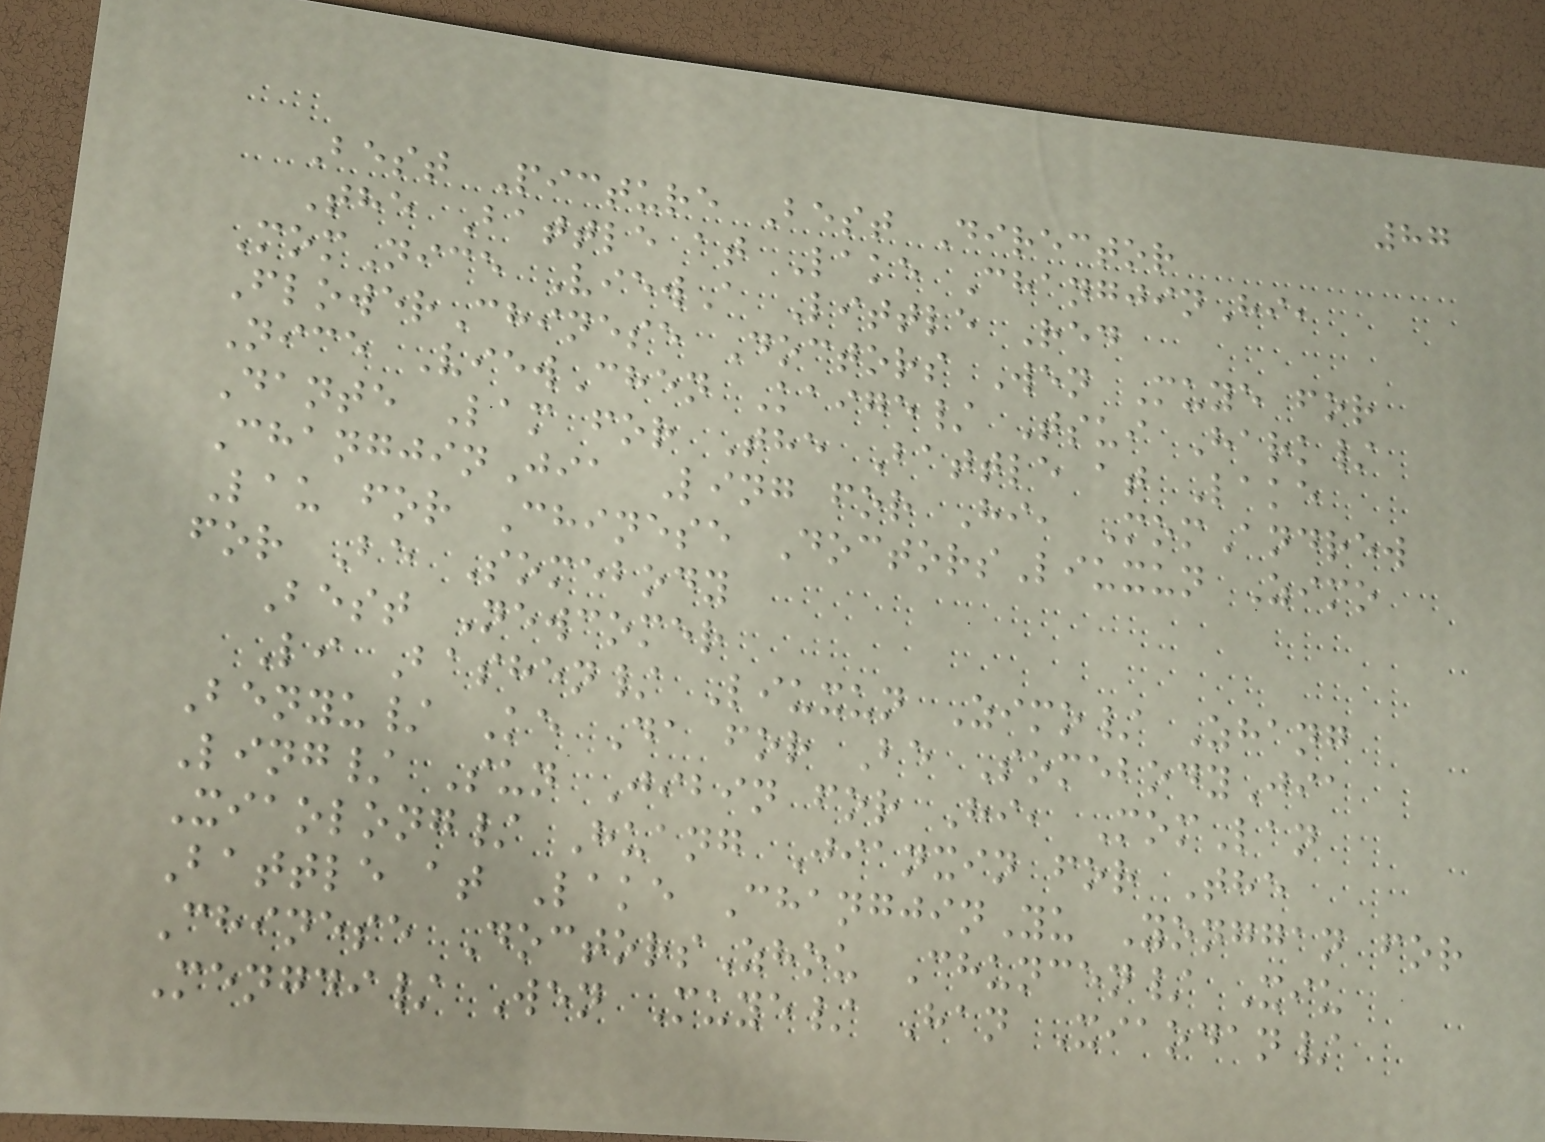87
Best Picture Best Director
The Battle at Lake ChangjinHi,
MomNice ViewA Little Red
FlowerChinese Doctors Wen Muye for
Nice ViewChen Kaige/ Tsui Hark/
Dante Lam for The Battle at Lake
ChangjinJia Ling for Hi, MomAndrew
Lau for Chinese DoctorsLiuxun Zimo
for Be Somebody
Best Newcomer
Li Bashen/ Liuxun Zimo/ Zhang
Benyu/ Ke Da for Be SomebodyJia
Ling/ Sun Jibin for Hi, MomLan
Xiaolong/ Huang Jianxin for The
Battle at Lake ChangjinYu Yonggan for
Chinese DoctorsZhou Chuncen/ Xiu
Mengdi/ Wen Muye/ Han Xiaodan/
